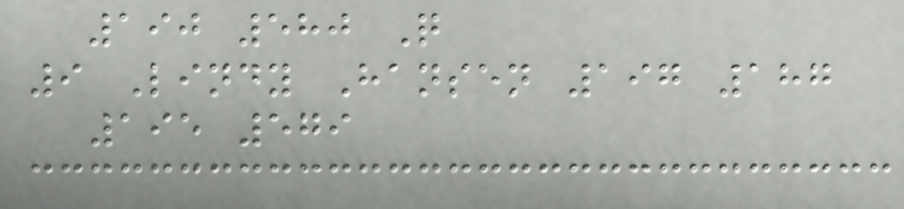190 580 Q
9 Lindy Hansen 197 187
195 579
